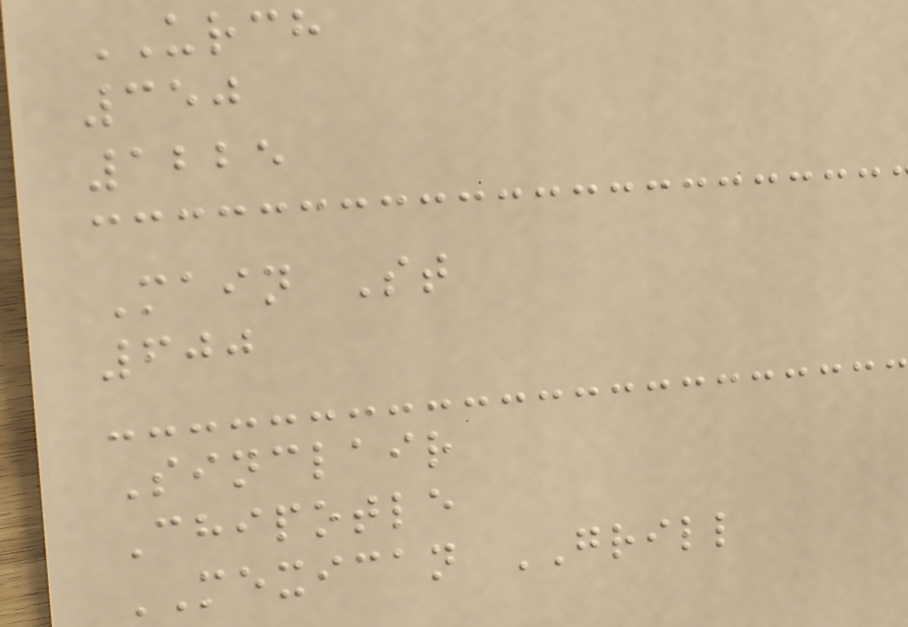URCH
350
1225
Main St
600
Sinclair
Chipotle
MEXICAN GRILL
